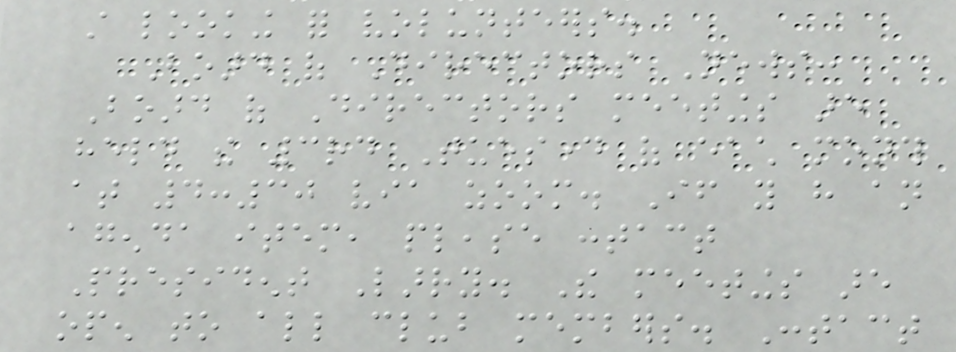still looking for volunteers.
Board of Directors News:
Board of Directors meetings are
held the 3rd Tuesday of each month
at 4:30 via zoom. If you have an
agenda item, please contact
President Larry. The meetings are
open to all club members. Contact
